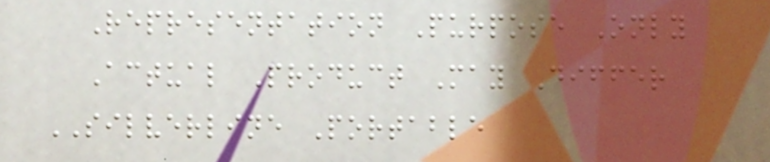Representation Purpose Only
Actual Product May Differ
SILVERLINE Portable
